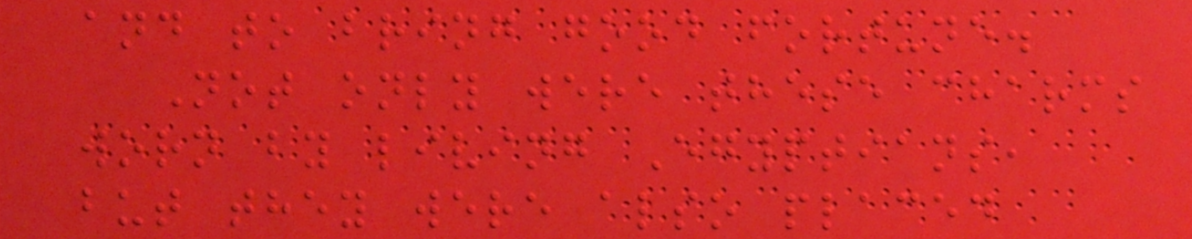and to bring good fortune.
Not only were these charms
worn by living Egyptians,
but they were also placed
